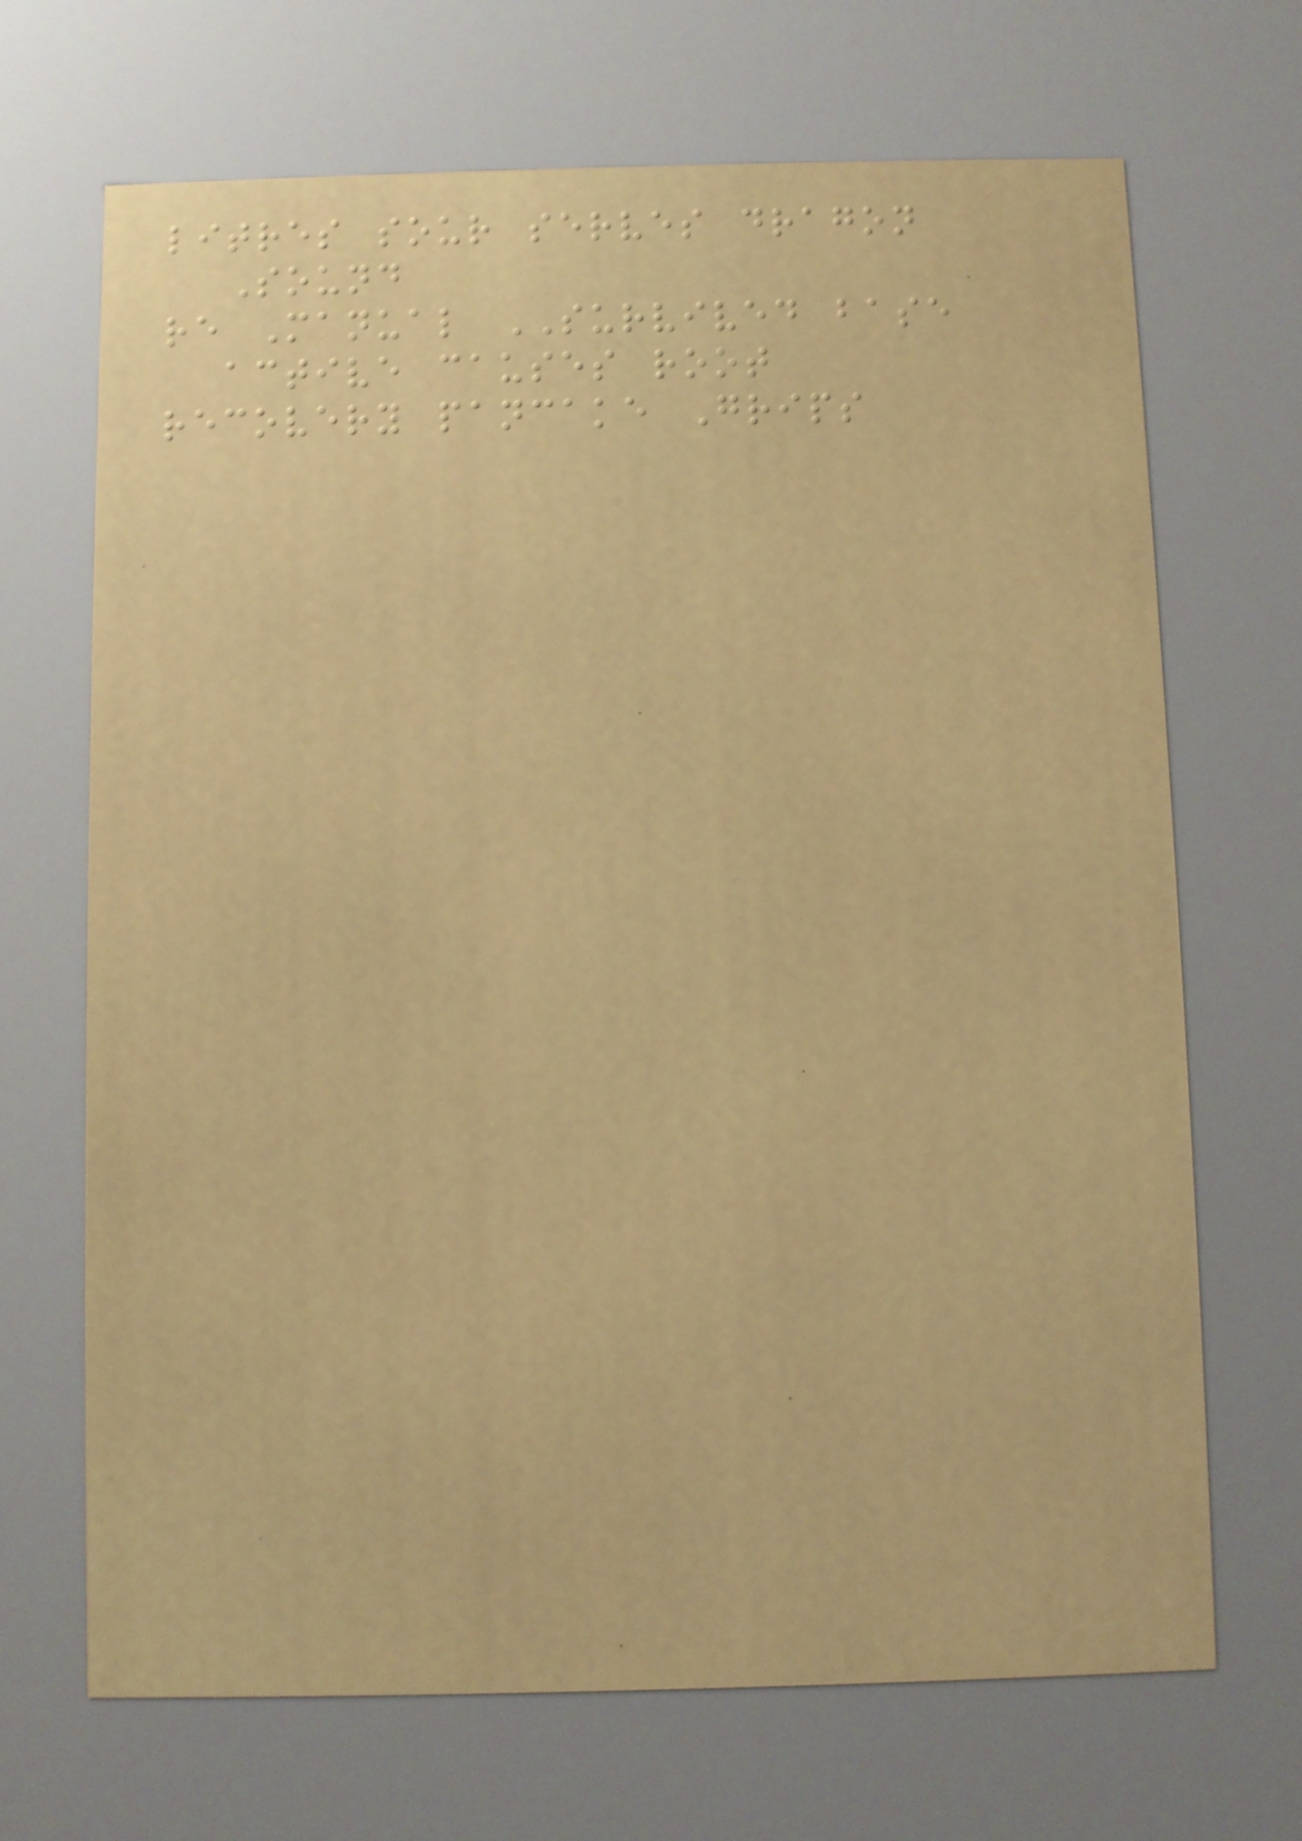litres sour serves dragon
Sound
re Manual SURVIVED base
active causes root
recovery pancake Grips
